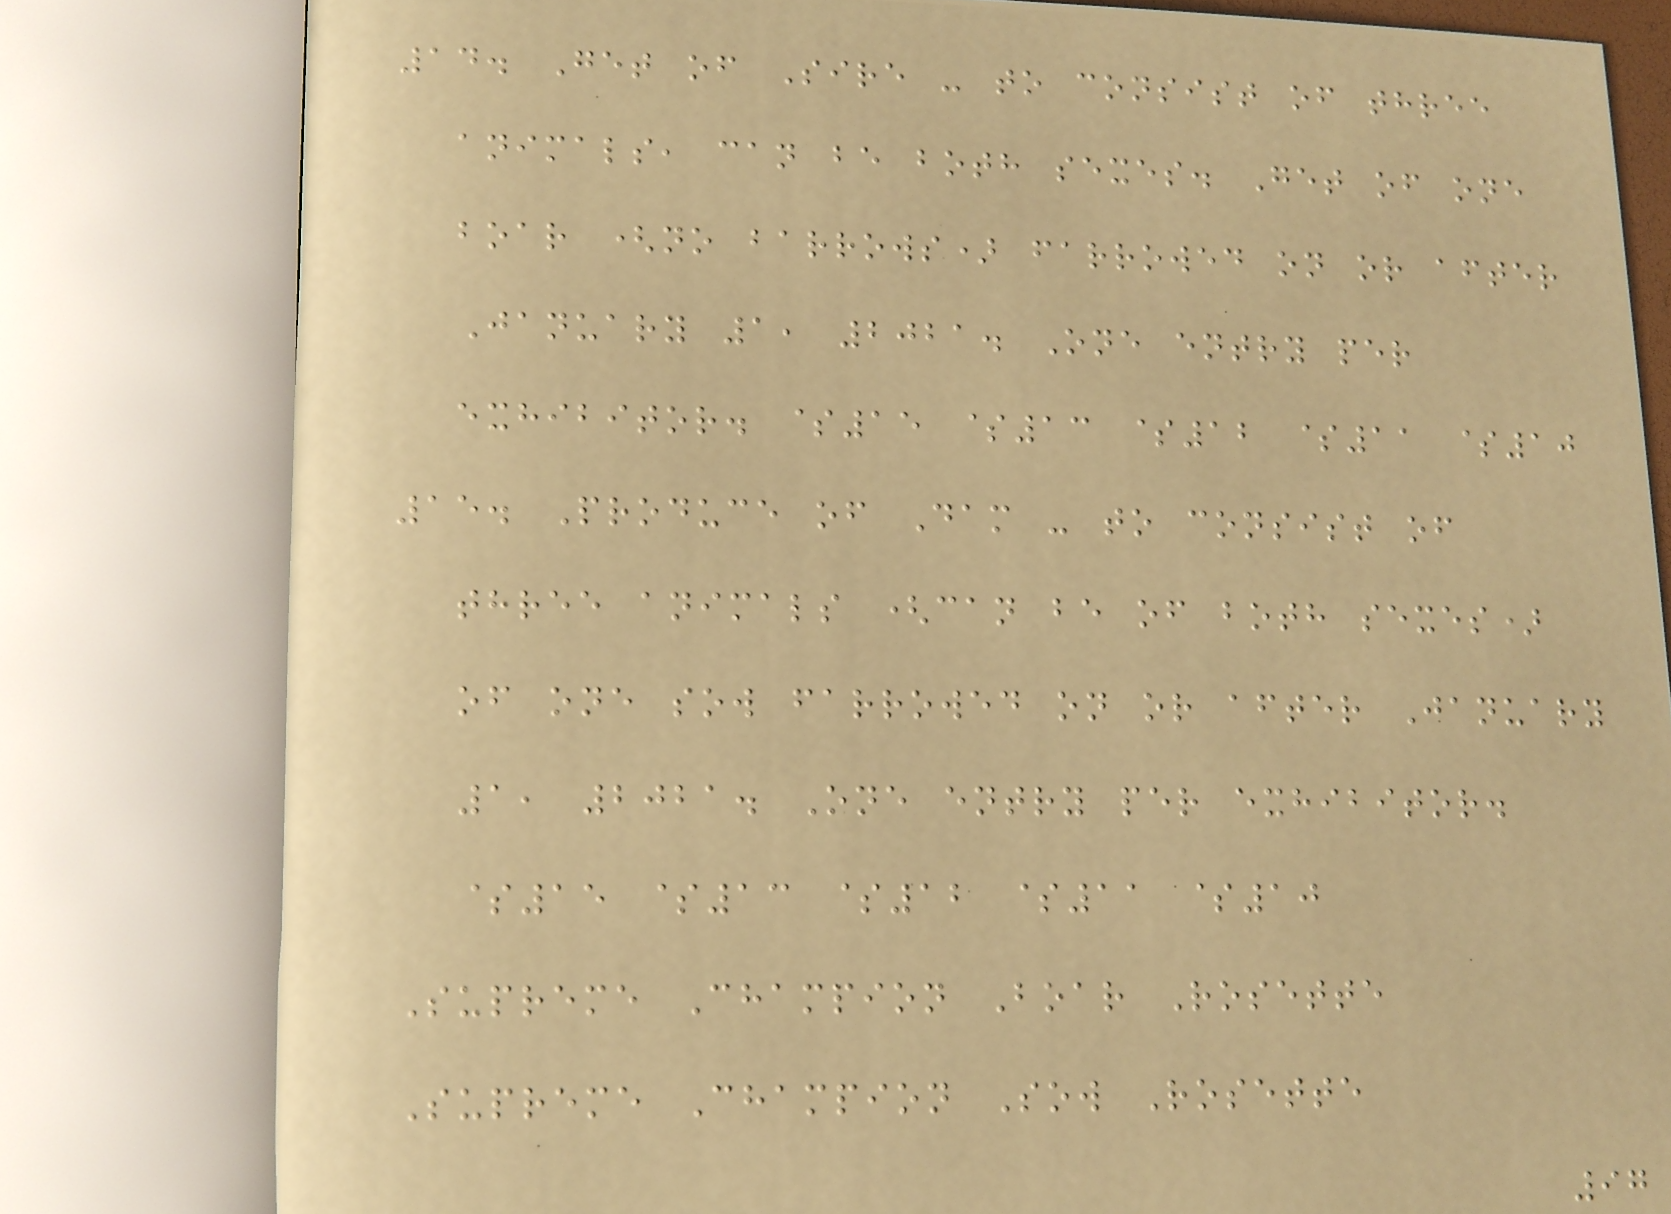14. Get of Sire - to consist of three
animals, can be both sexes. Get of one
boar (no barrows) farrowed on or after
January 1, 2021. One entry per
exhibitor. $15 $13 $12 $11 $10
15. Produce of Dam - to consist of
three animals (can be of both sexes)
of one sow farrowed on or after January
1, 2021. One entry per exhibitor.
$15 $13 $12 $11 $10
Supreme Champion Boar Rosette
Supreme Champion Sow Rosette
97
